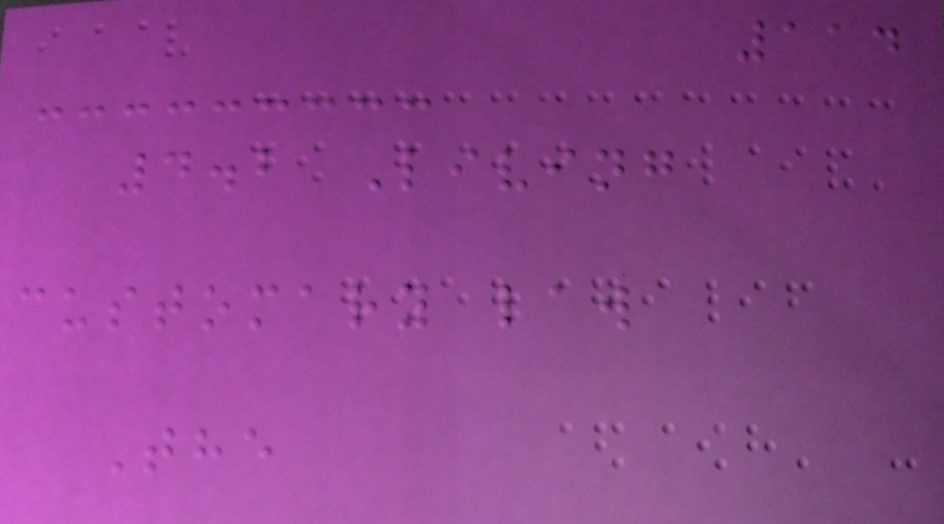114
4.2 Living
customary law
The
